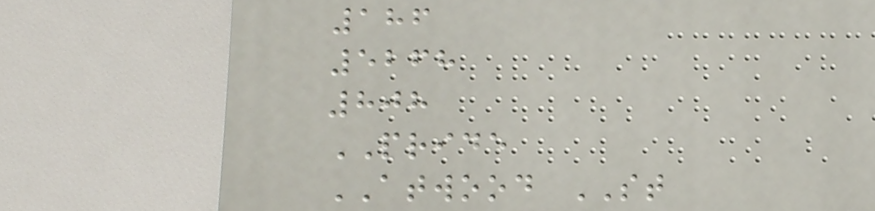186
5268
808
PRIDE
ATWOOD ST
